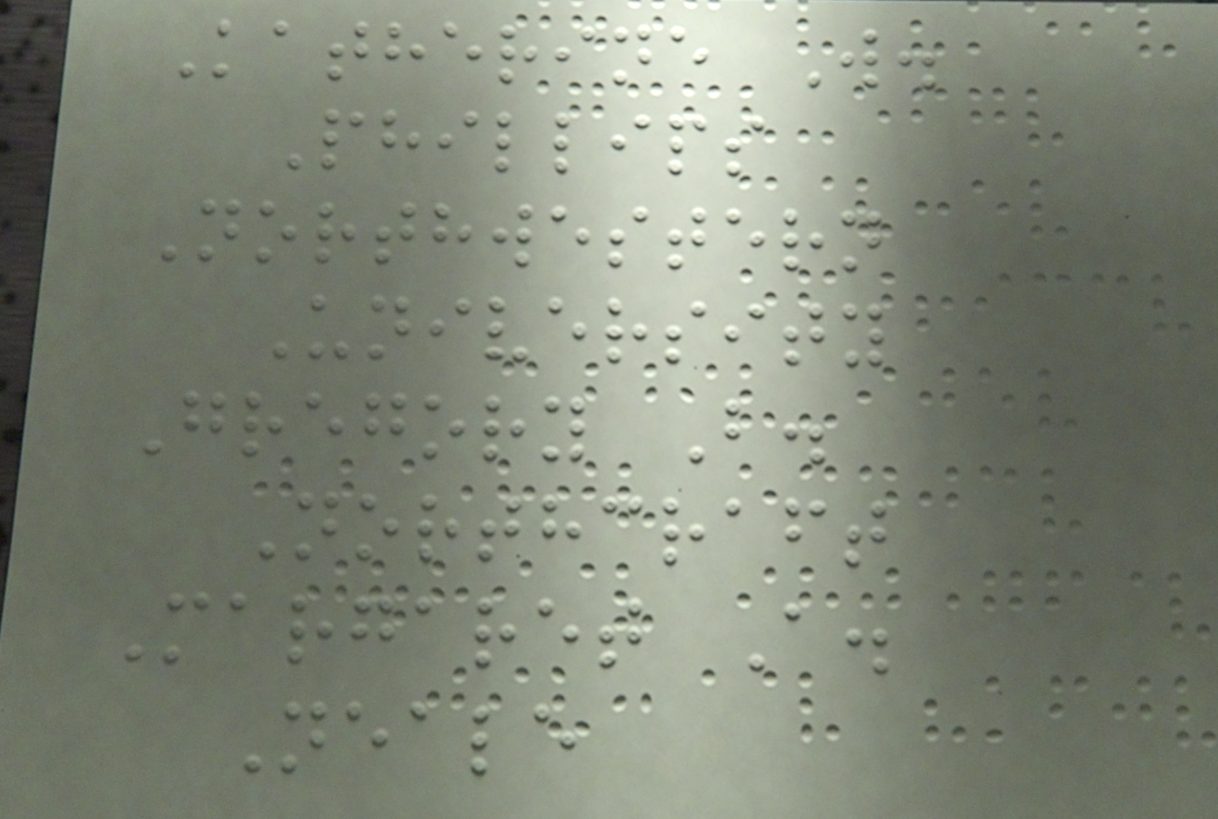Katherine W.
Phillips
Northwestern
University
Gregory B.
Northcraft
Margaret A.
Neale
